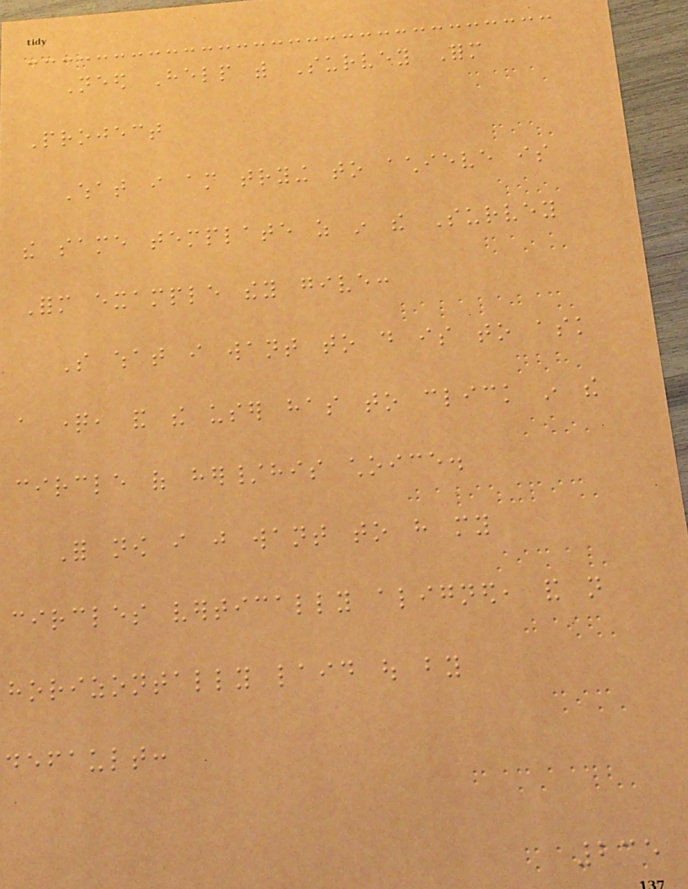Need Help with Survey Form
Project
What i am trying to achieve is
the same template as in the Survey
Form example they give:
So what i want to do is to ask
a question, and the user has to click in the
circle of her/his choice.
For now i just want to have my
circles vertically aligned, and not
horizontally laid out by
default:
235
